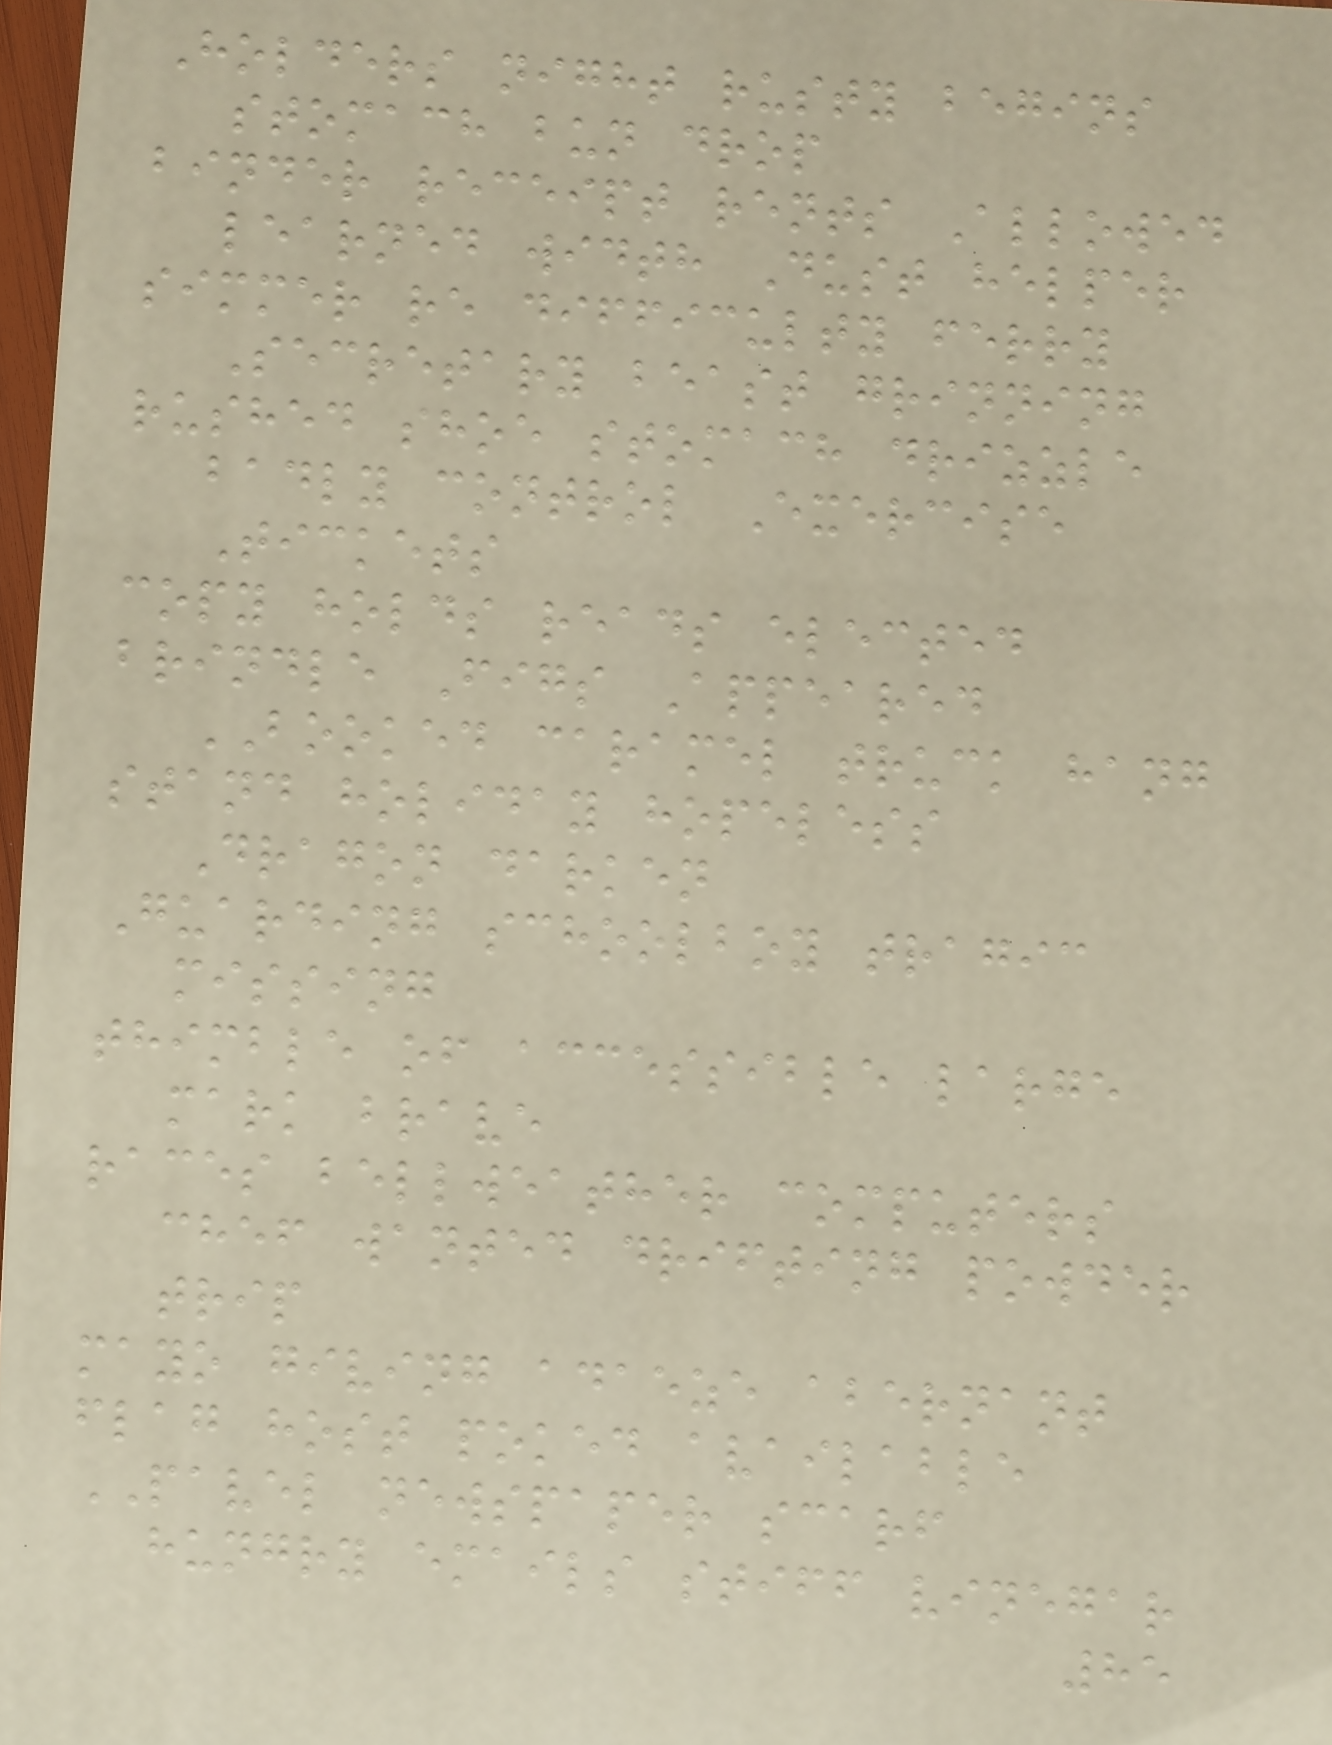Holders night rusty begins
stomach bun drop
binder receipt rents Allowed
learned width Dust helper
simmer re difficulty ferry
Secretary beast grinning
rushed shoe stomach drizzle
badly control Exercise
Tickets
copy holds reads elected
brindle Figs Appeared
BOOKED caramel truck hang
stand holiday hopeless
Dragon darken
Guarding schoolboy tragic
missing
thimble of accessible large
mark brave
races bellweather computers
chef wanted drifting powder
trip
mayo giving adaeze abernant
flag host poked available
PAVEL newspaper scarf
hungry emails stiff vinegar
85
